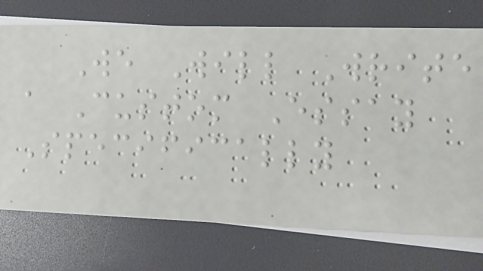We Will Write
a Custom Essay
Specifically
